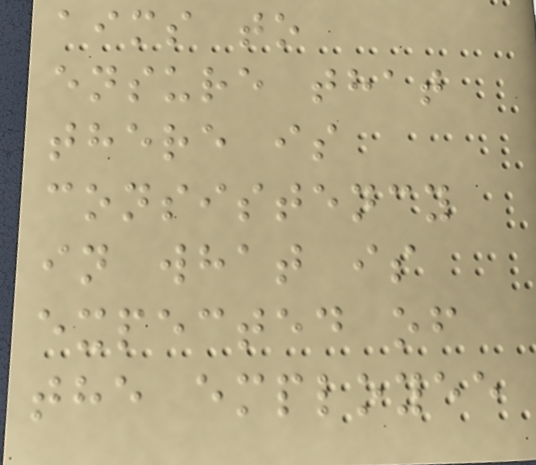aims to
ensure that
there is
consistency
in what is
expected of
the employee
